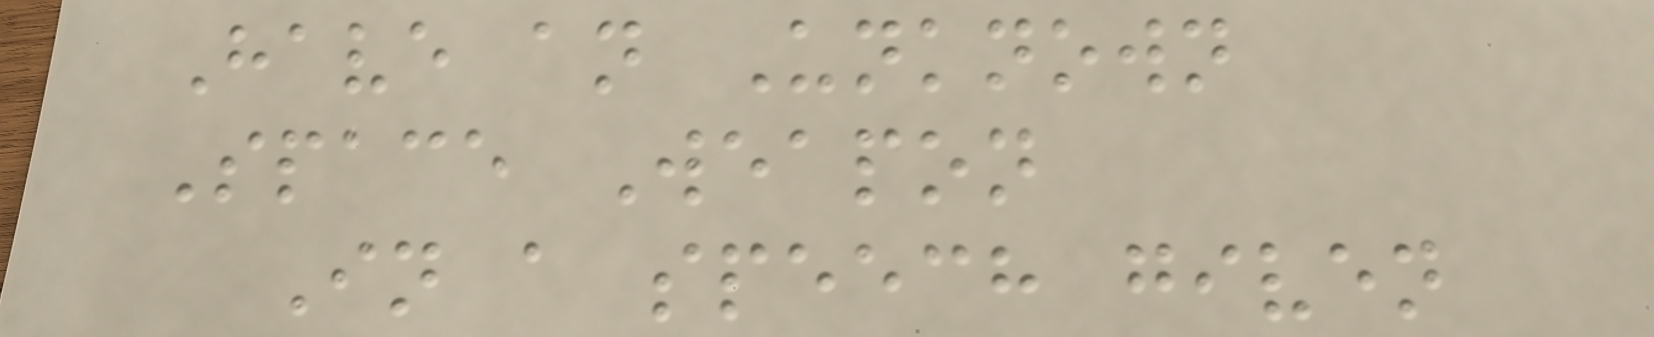Have an Unknown
Space Weapon
In a speech given
